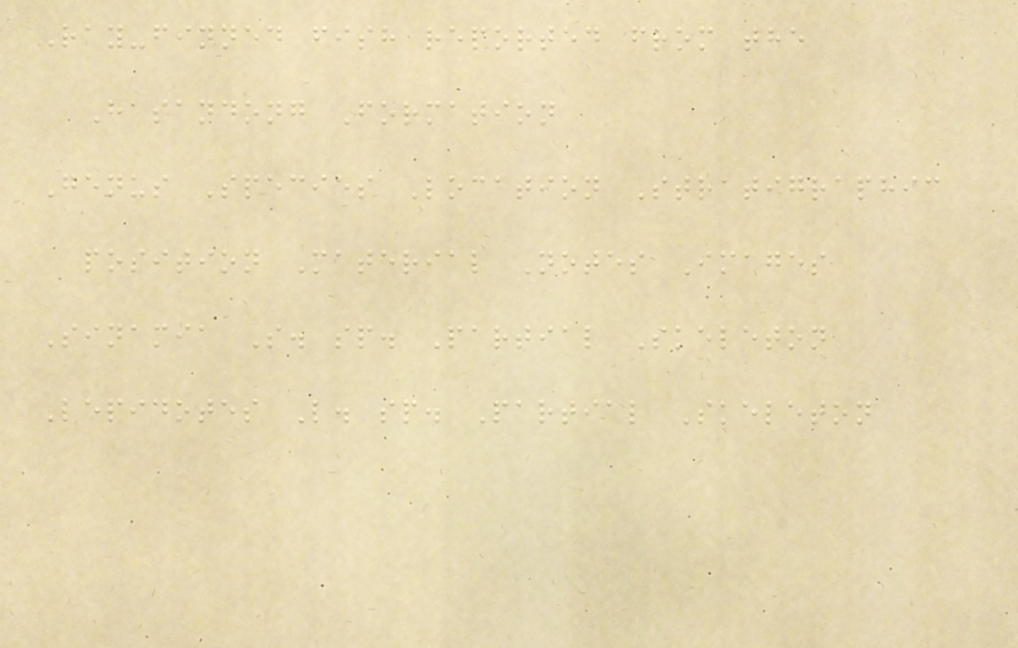Ray-finned fish reported from the
Hasandong Formation
Genus Species Location Stratigraphic
position Material Notes Images
Sinamia S. sp. Partial Skeleton
Lepidotes L. sp. Partial Skeleton
